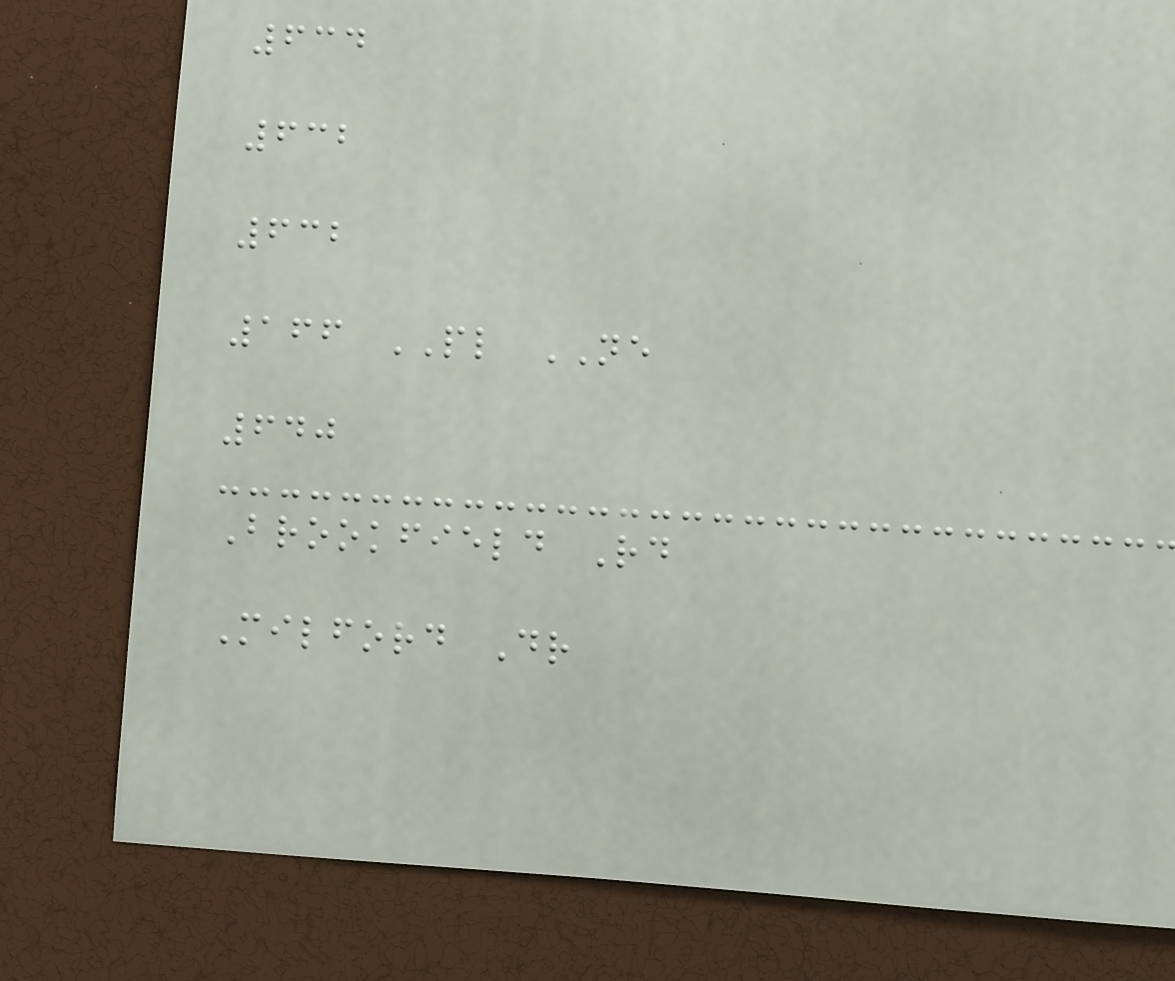634
632
632
166 PL NE
640
Brookfield Rd
Milford Dr
